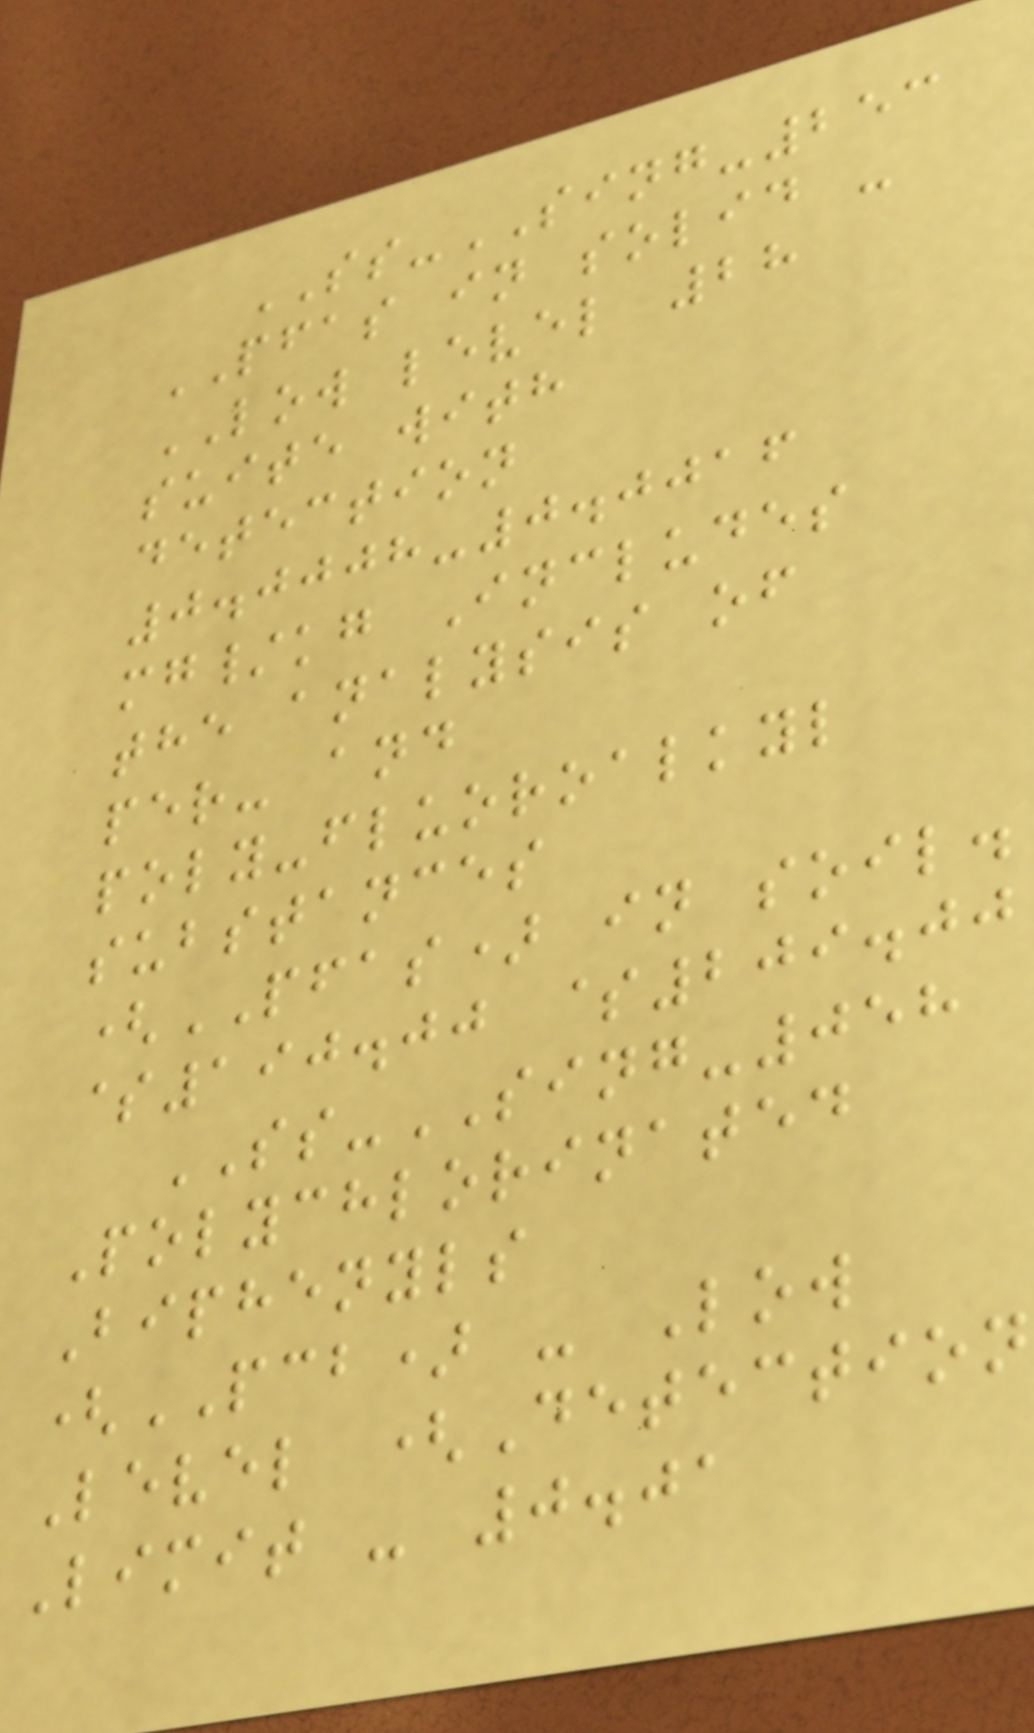SS-SING-253
PFAS in solid -
LOW level 28
suite with
detection
0.0008-0.0016
mg/kg Includes
the analysis of
per- and
poly-fluoroalkyl
substances
(PFAS) in soil.
$190.00 $209.00
SS-SING-058
Polychlorinated
Biphenyls
(PCB) - Low
Level (Detection
Limit - 0.01
